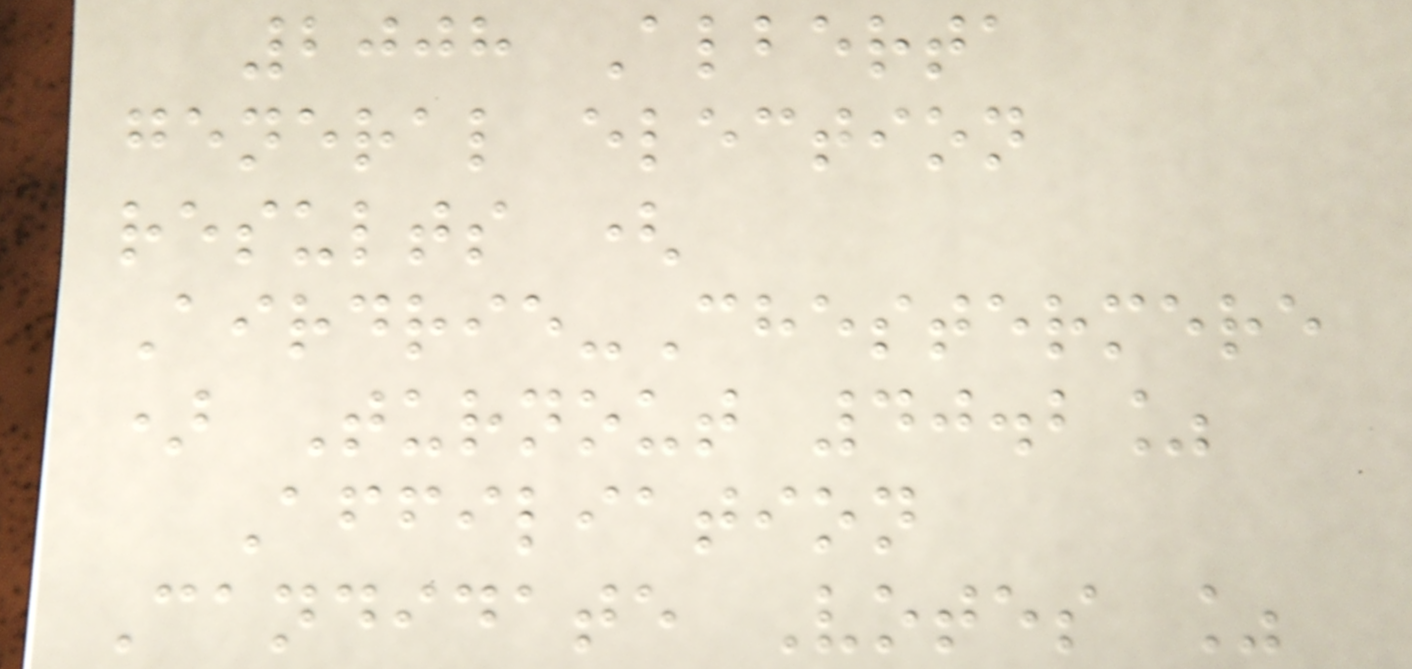2008 Alberta
general election
results (
Airdrie-Chestermere
) Turnout 40.2%
Affiliation
Candidate Votes %
